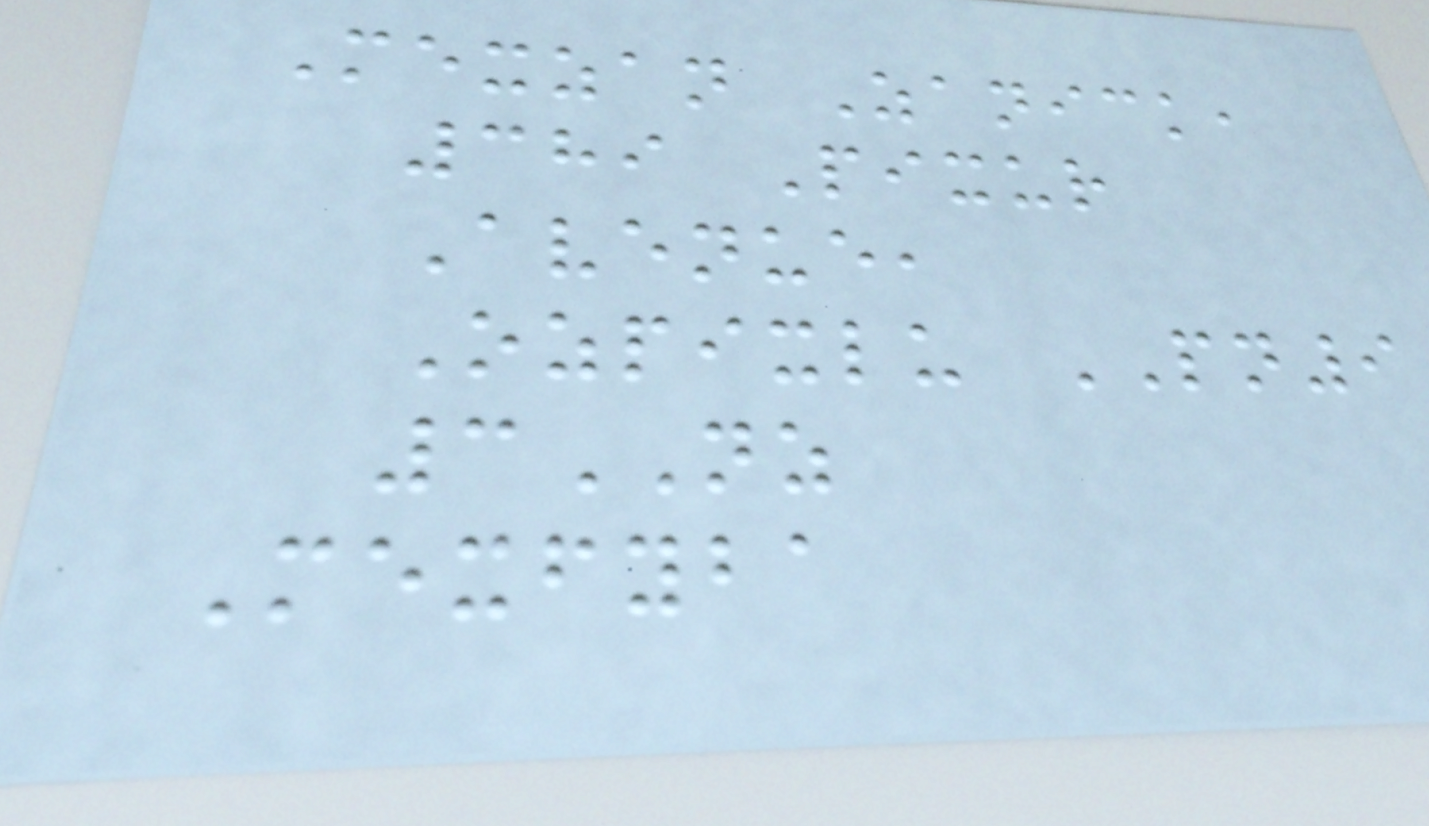Mexzan Zanick,
389 Pixur
Avenue,
Ozpixlu PN9
3NZ
Mexfyba
